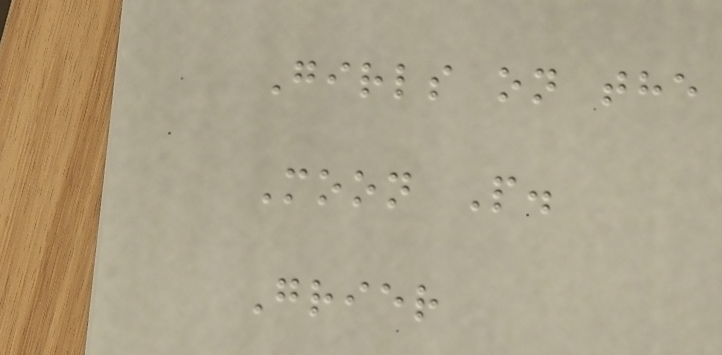Girls on the
Moon P.
Grier
